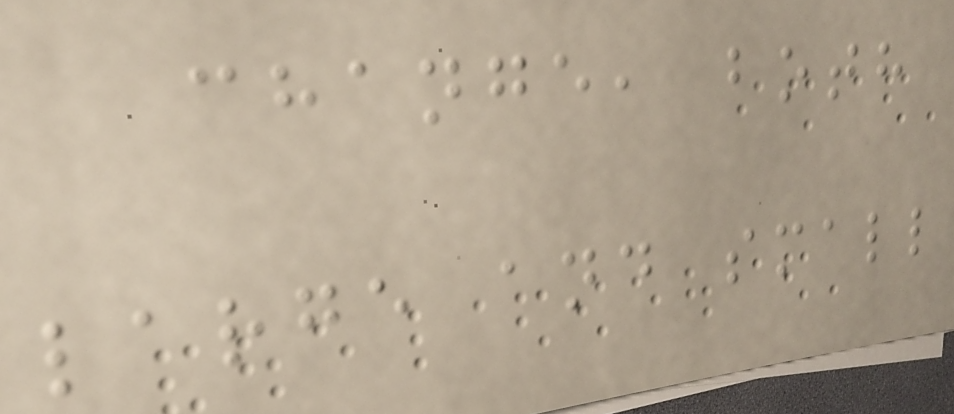change, both
large and small
